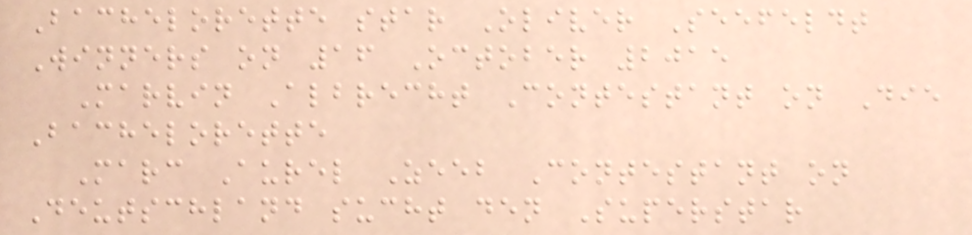Bachelorette star Oliver Seefeldt
Winners on 16 October 2015
Marvin Albrecht Contestant on Die
Bachelorette
Marc Aurel Zeeb Contestant on
Deutschland sucht den Superstar
